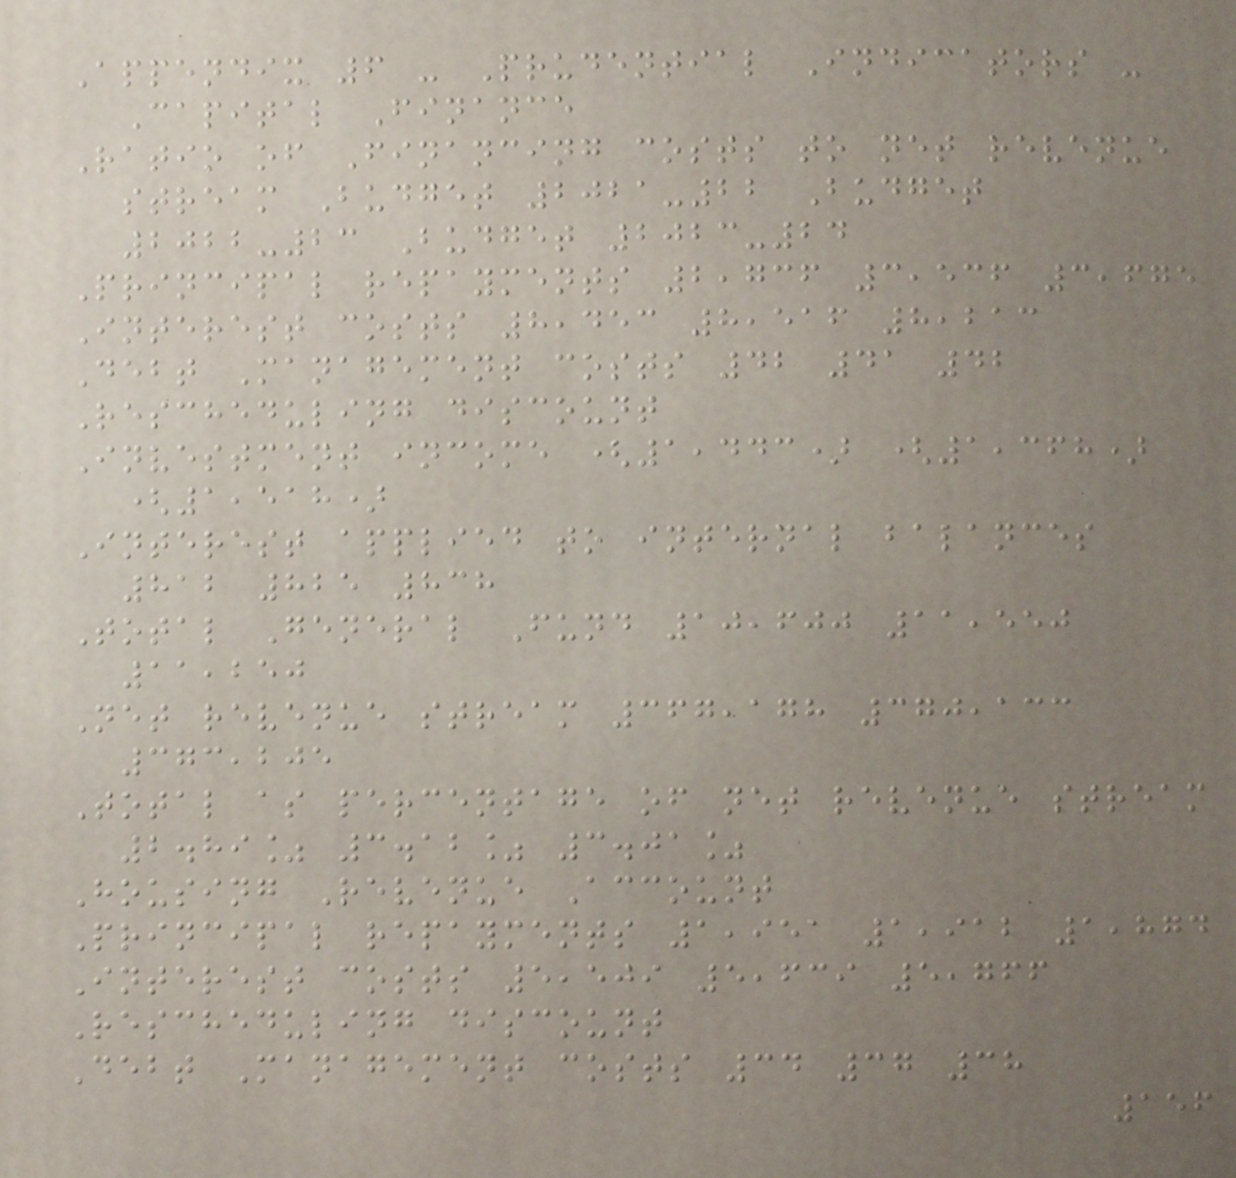Appendix 6 - Prudential Indicators -
Capital Finance
Ratio of Financing costs to net revenue
stream Budget 2021-22 Budget
2022-23 Budget 2023-24
Principal repayments 2,736 3,536 3,675
Interest costs 8,453 8,516 8,213
Debt Management costs 42 41 42
Rescheduling discount
Investment income (1,443) (1,368)
(1,518)
Interest applied to internal balances
812 825 838
Total General Fund 10,600 11,550
11,250
Net revenue stream 367,178 370,133
373,205
Total as percentage of net revenue stream
2.89% 3.12% 3.01%
Housing Revenue Account
Principal repayments 1,951 1,912 1,874
Interest costs 5,509 5,639 5,766
Rescheduling discount
Debt Management costs 34 37 38
156
